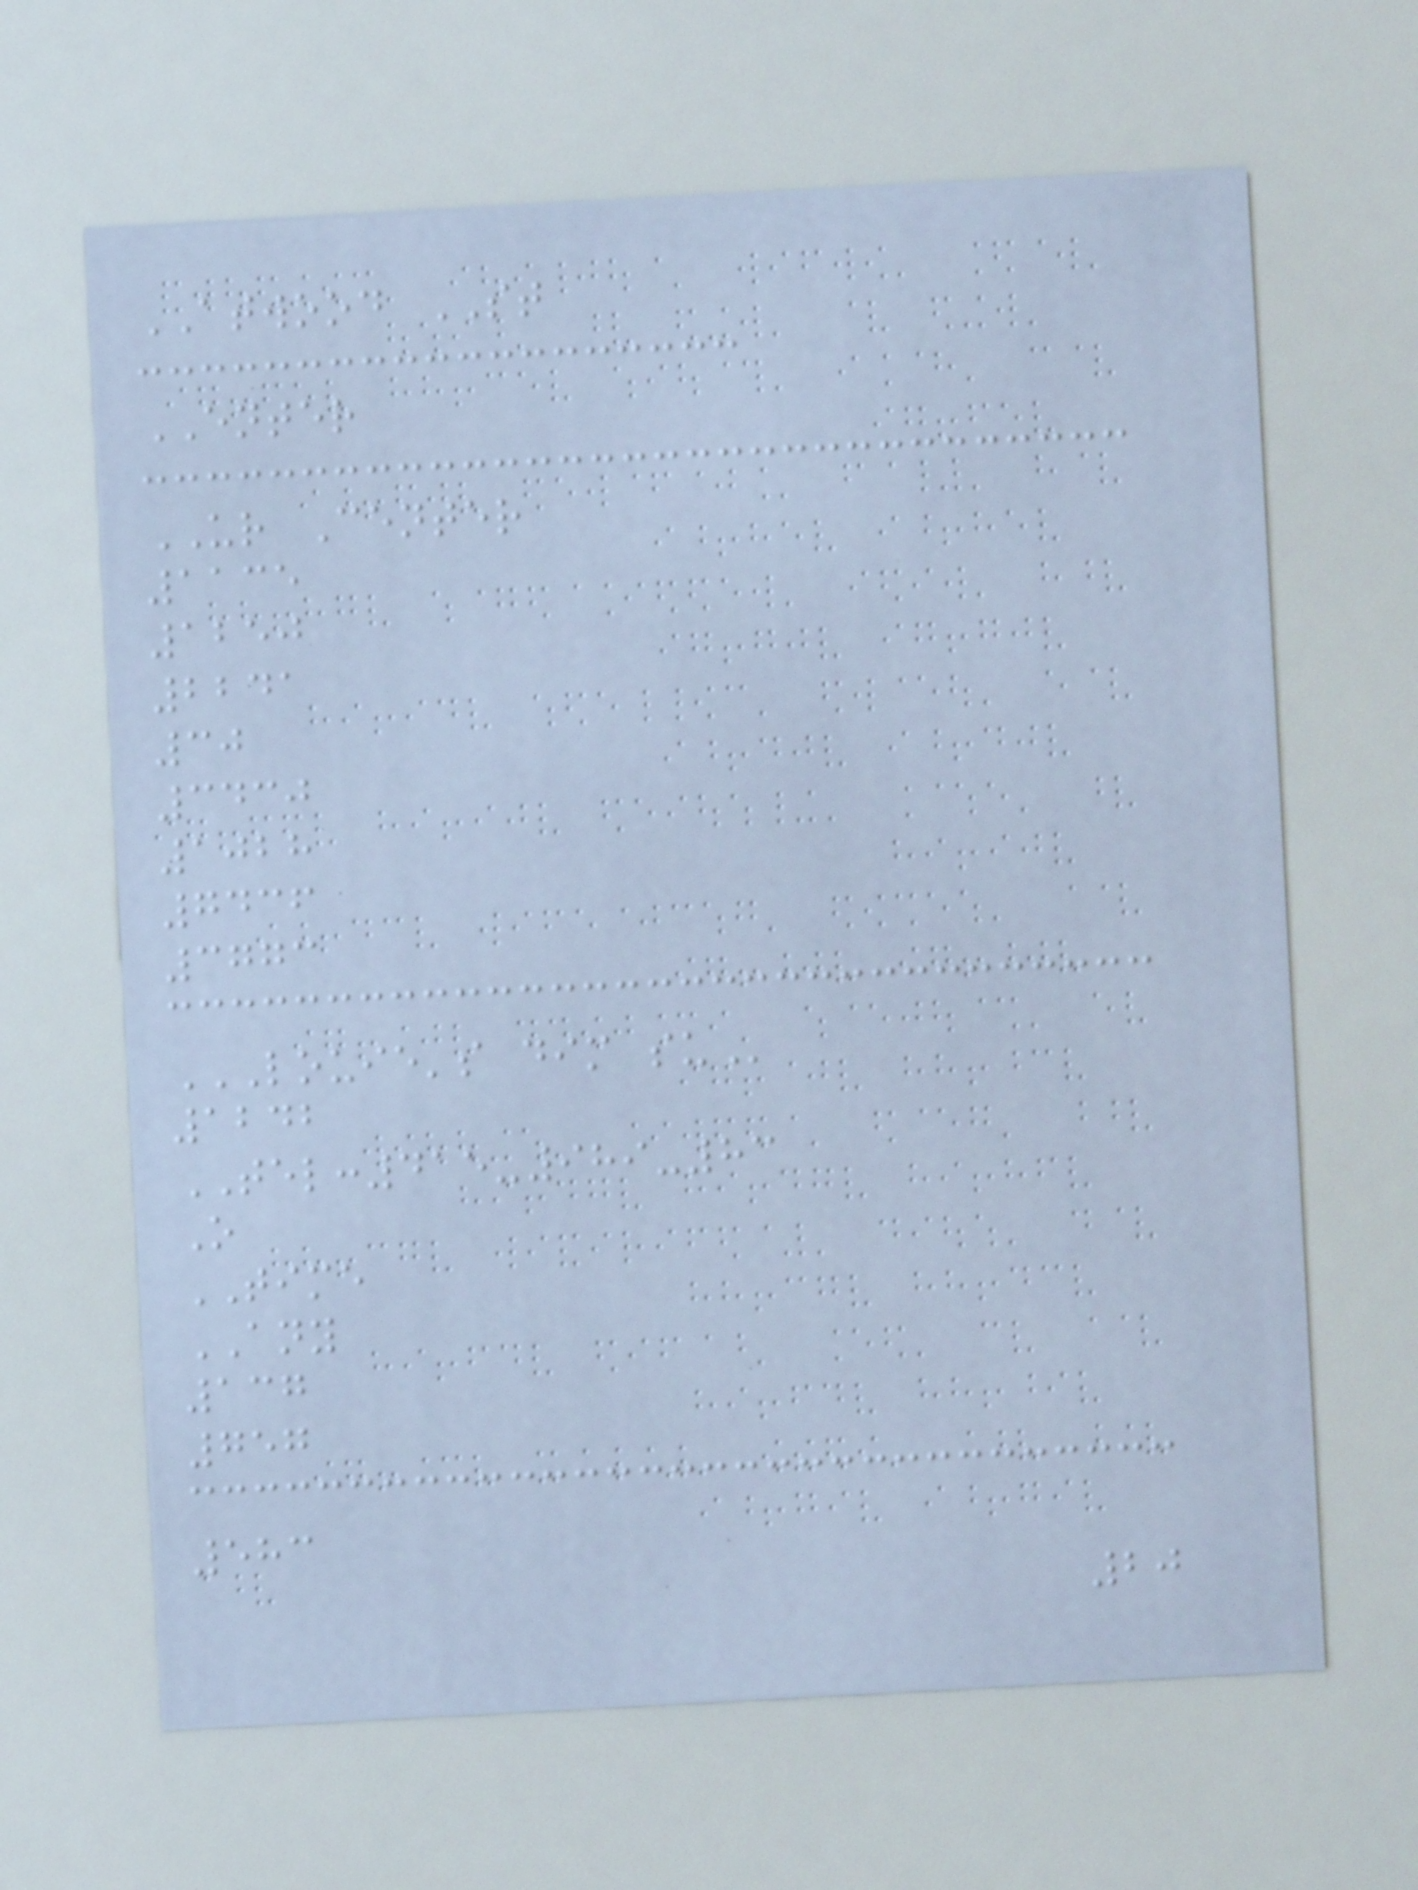ATWOOD ST
ENTER
UR Center
1135
1250
2241
30
3430
1028
7436
3773
LOUIE'S DIM SU
1242
TEL:415-989-83
O
TIME
ANY
137
757
583
20
